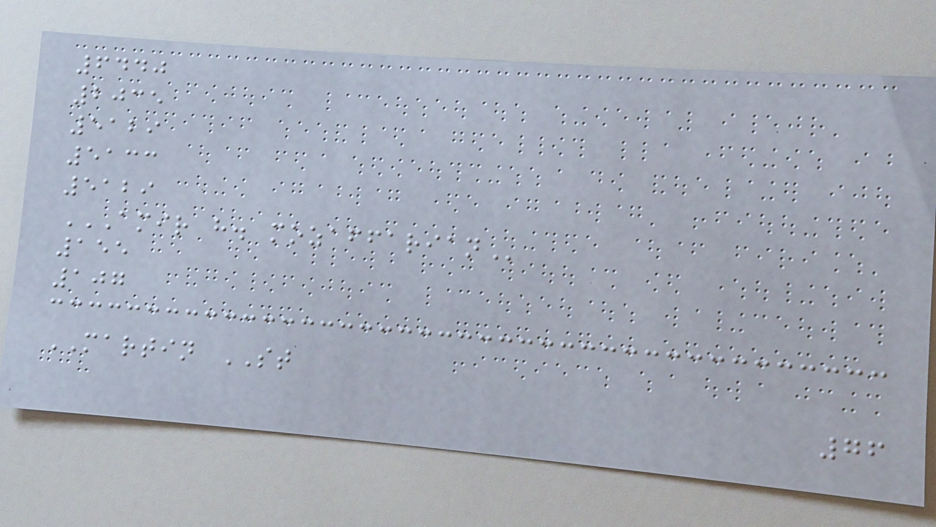6440
2035
5129
5133
5129
AMIR H. MOZAFFARIAN
155
107
MARTIN ST
76
